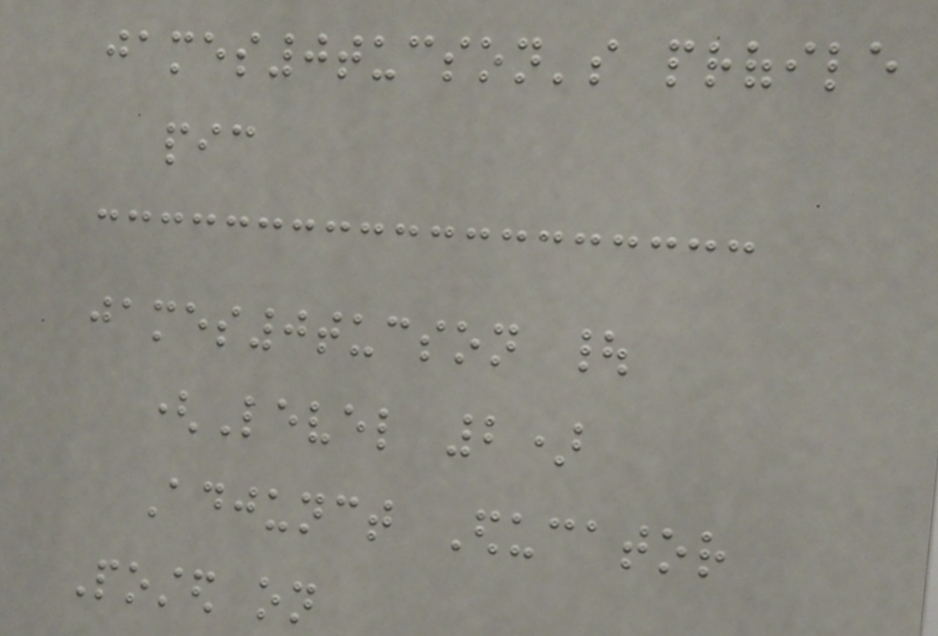james0tucson's profile
pic
james0tucson |
(Level 2)
Adjunct Educator
Posted on
